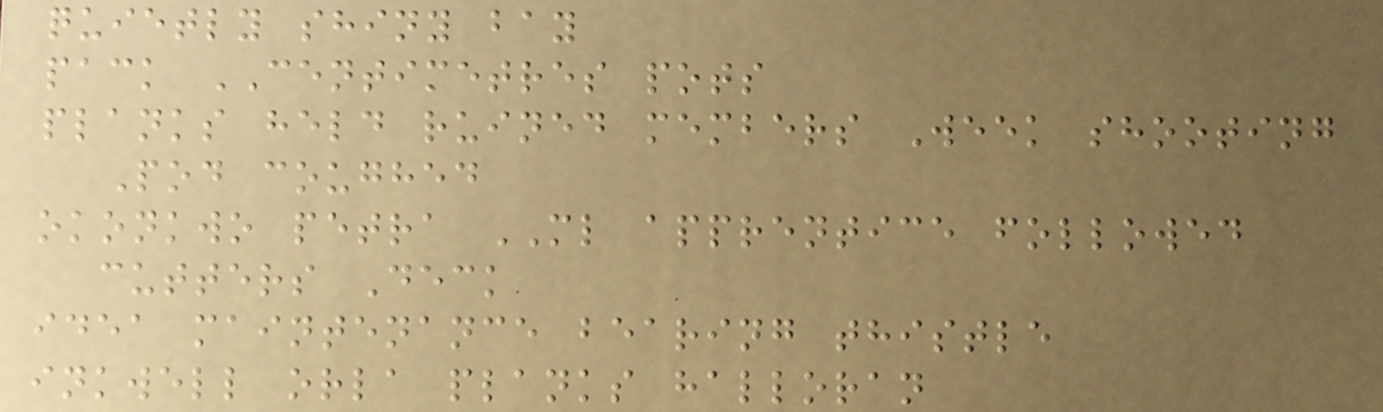quietly shiny bay
pack CENTIMETRES pots
planks held ruined members Week shooting
Pod coughed
okonkwo petra ML apprentice followed
cutters Deck
idea maintenance bearing thistle
inkwell orla planks halloran
